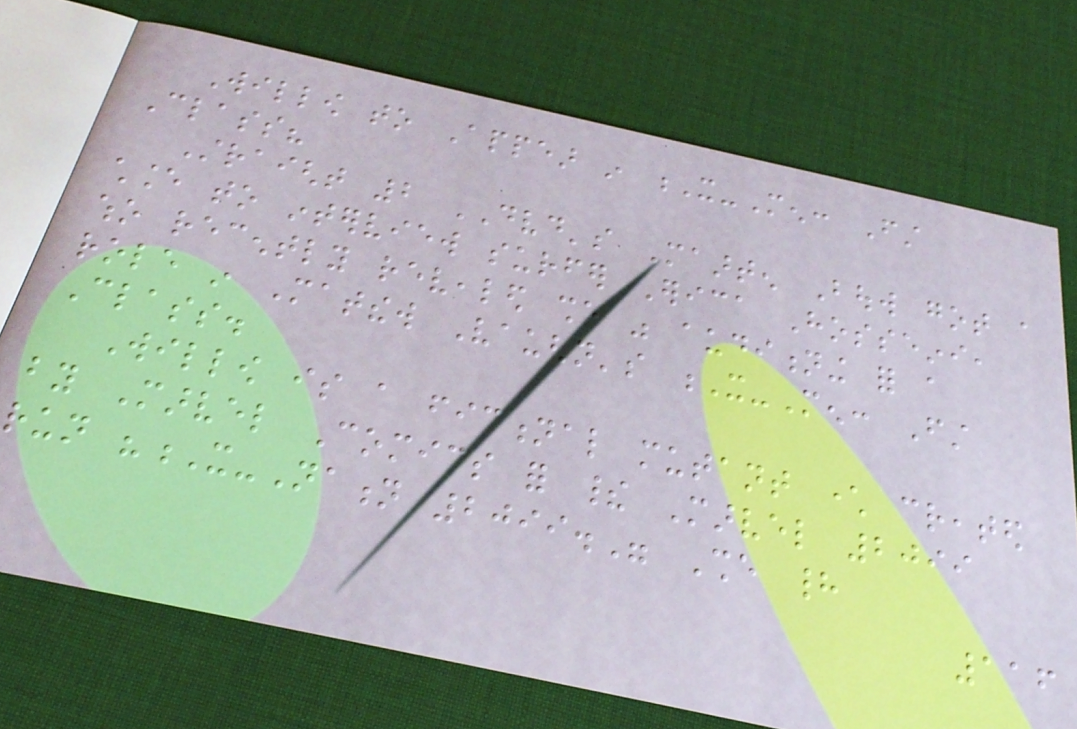Willow to Appear in X-Men: First
Class?
Straight 2 DVD's Maarten Bouw got a
chance to interview surfer Erica Hosseini,
who recently revealed she was auditioning for a
role in Matthew Vaughn's X-Men: First
Class.
Willow is a fictional mutant character created
by Marvel Comics for their Marvel 2099
run "X-Nation 2099." She had
116
